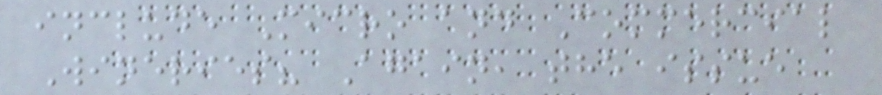include Micro and Commercial
Wineries? Again, the issue
